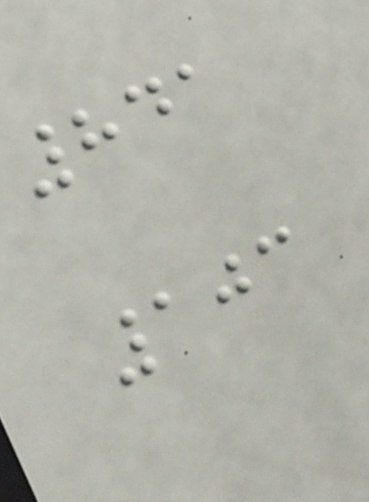841
103
